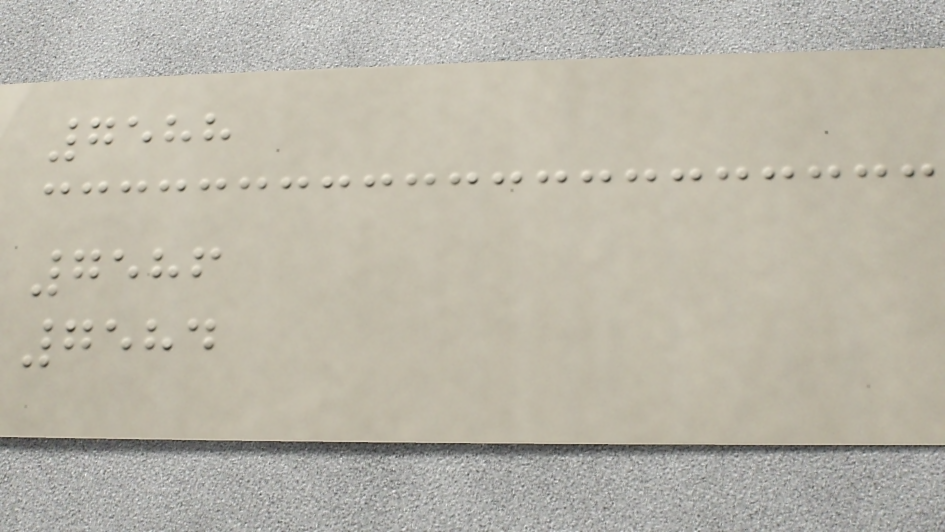7588
7586
7584
